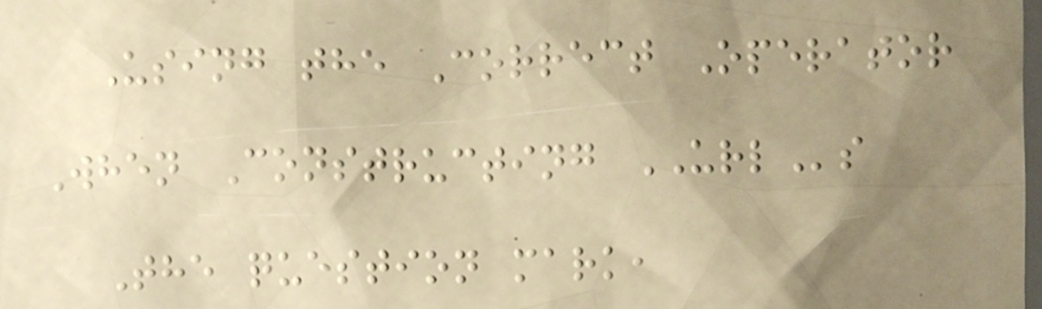Using the Correct Operator
When Constructing URLs
The question mark,
